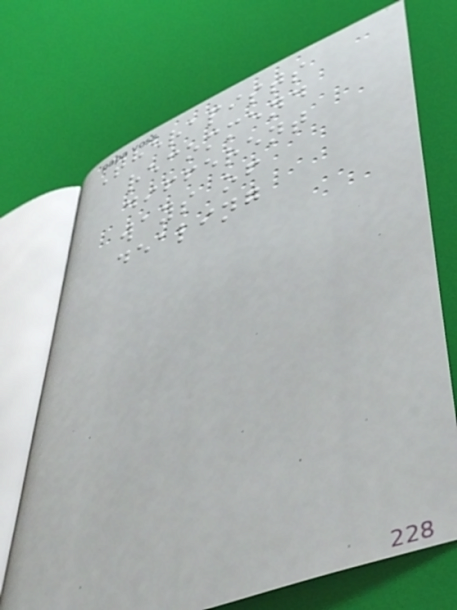Therapists
recommend
different
ways of
dealing
